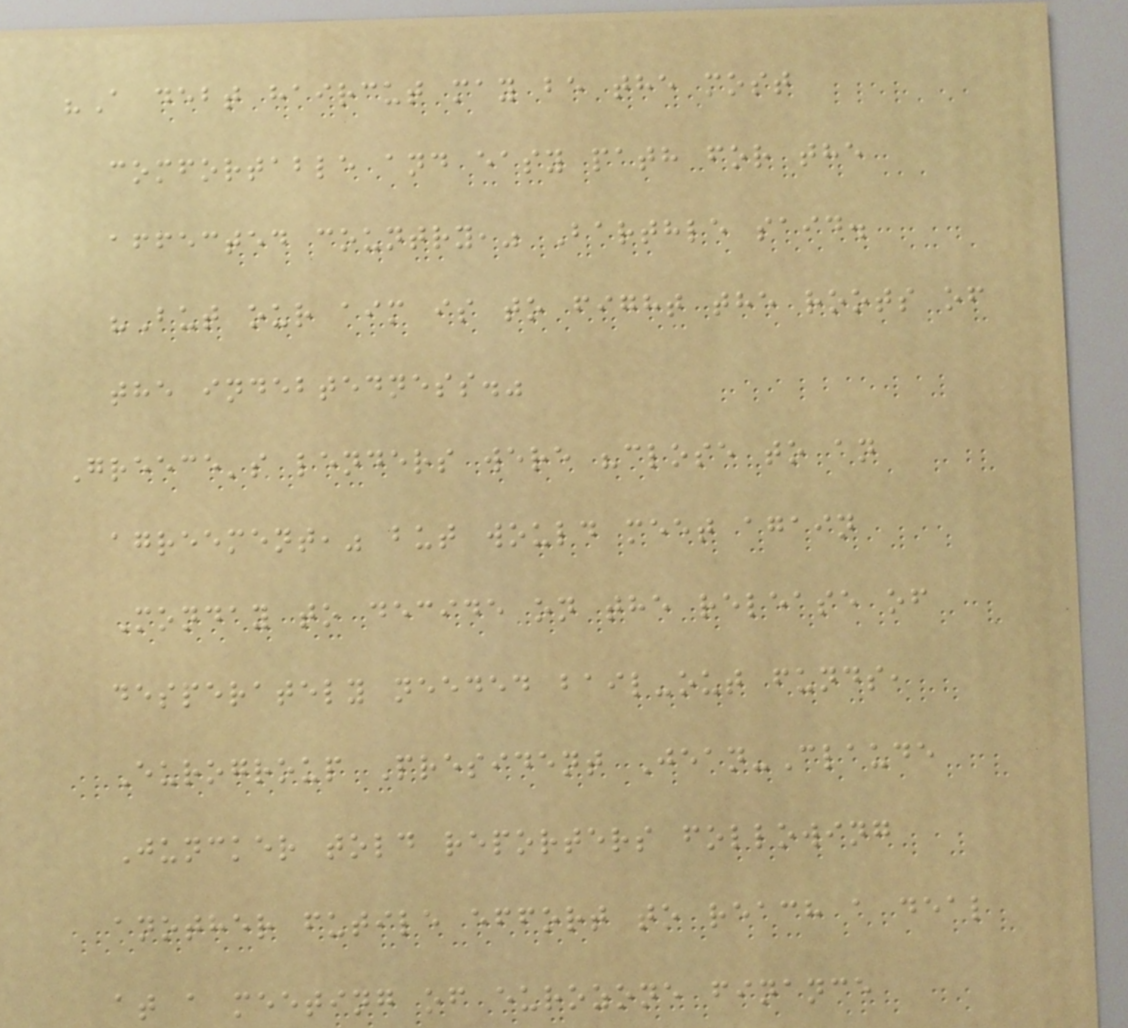"A debt haircut may be the most
comfortable and easy path for the
affected country," Barthle said.
"But our aim is to fight the roots of
the indebtedness."
Greece's lenders were "close to an
agreement," but would meet again
Monday to decide on the release of
desperately needed bail-out funds,
Eurogroup President Jean-Claude
Juncker told reporters following
another futile effort to reach a deal
at a meeting of eurozone finance
